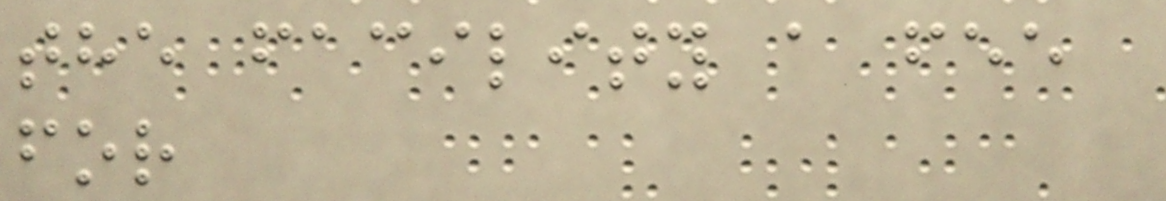the facility a fee
for
